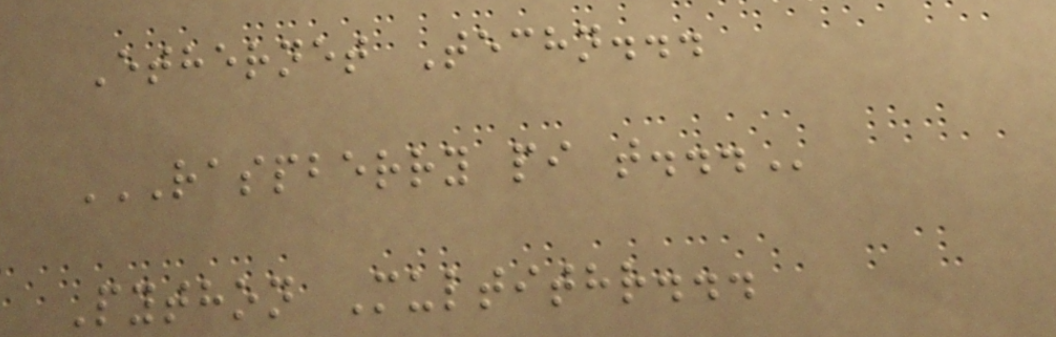Ethernet Techn...
RASPBERRY PI T...
Python Multithr...
